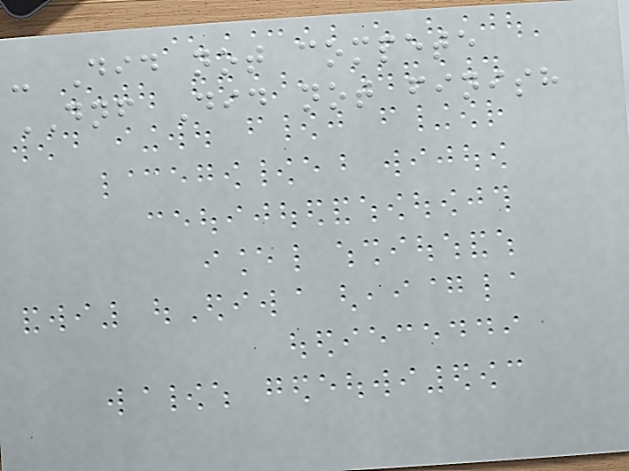- Did not compete
DNF Did not finish
